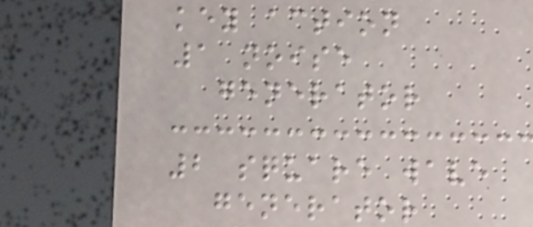key action
1 noise
generator
2 square wave
generator
